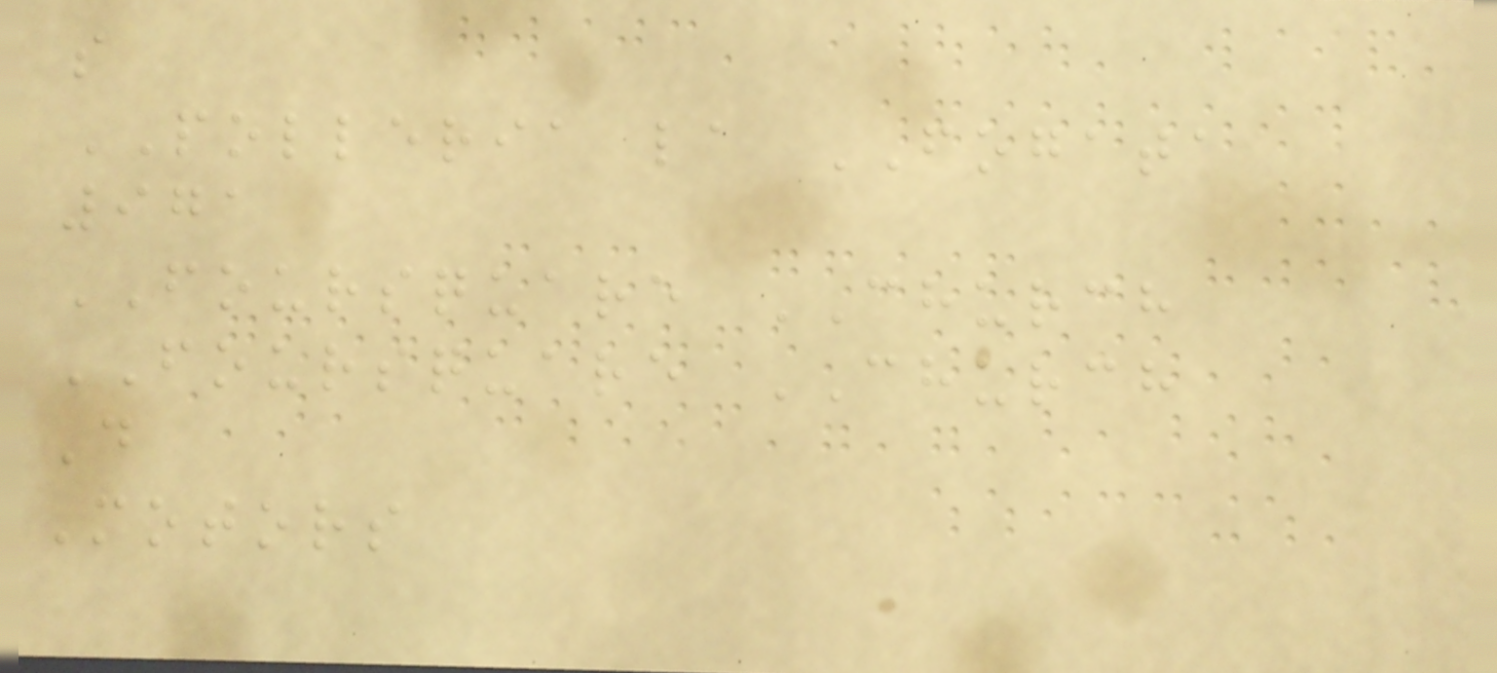s
POLLERIA la FOGATA
971
FOURSQUARE CHURCH
FOURSQUARE CHURCH
D
Motors
